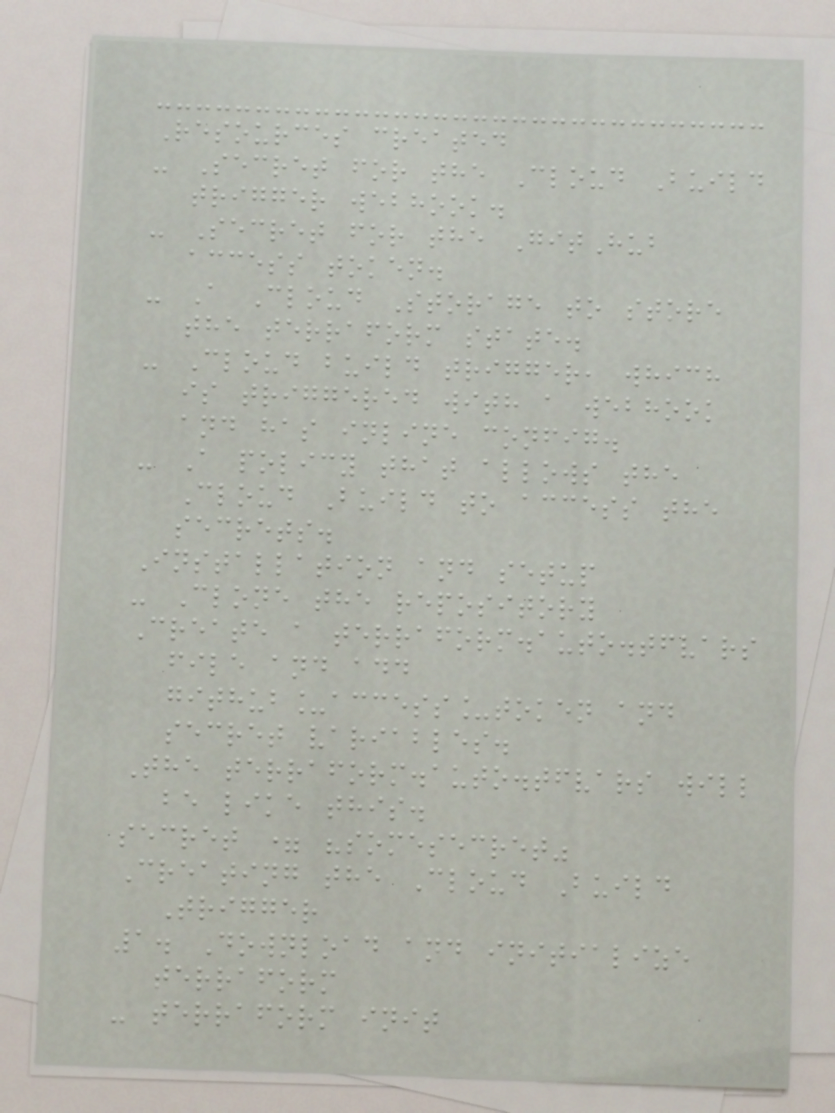Resources created
- Secret for the Cloud Build
trigger webhook.
- Secret for the GitHub
access token.
- A Cloud Storage to store
the terraform state.
- Cloud build trigger, which
is triggered with a webhook
and has inline config.
- A policy that allows the
Cloud Build to access the
secrets.
Installation and setup
- Clone the repository
Create a terraform.auto.tfvars
file and add
github_access_token and
secret variables.
The terraform.auto.tfvars will
be like this.
secret = "somesecret"
Creating the Cloud Build
Trigger
1. Download and initialize
terraform
- terraform init
